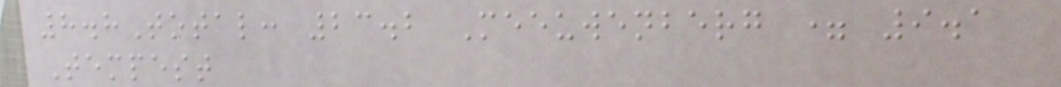8.8Total: 23.2 Meeuwenberg = 9.1
Tempest
